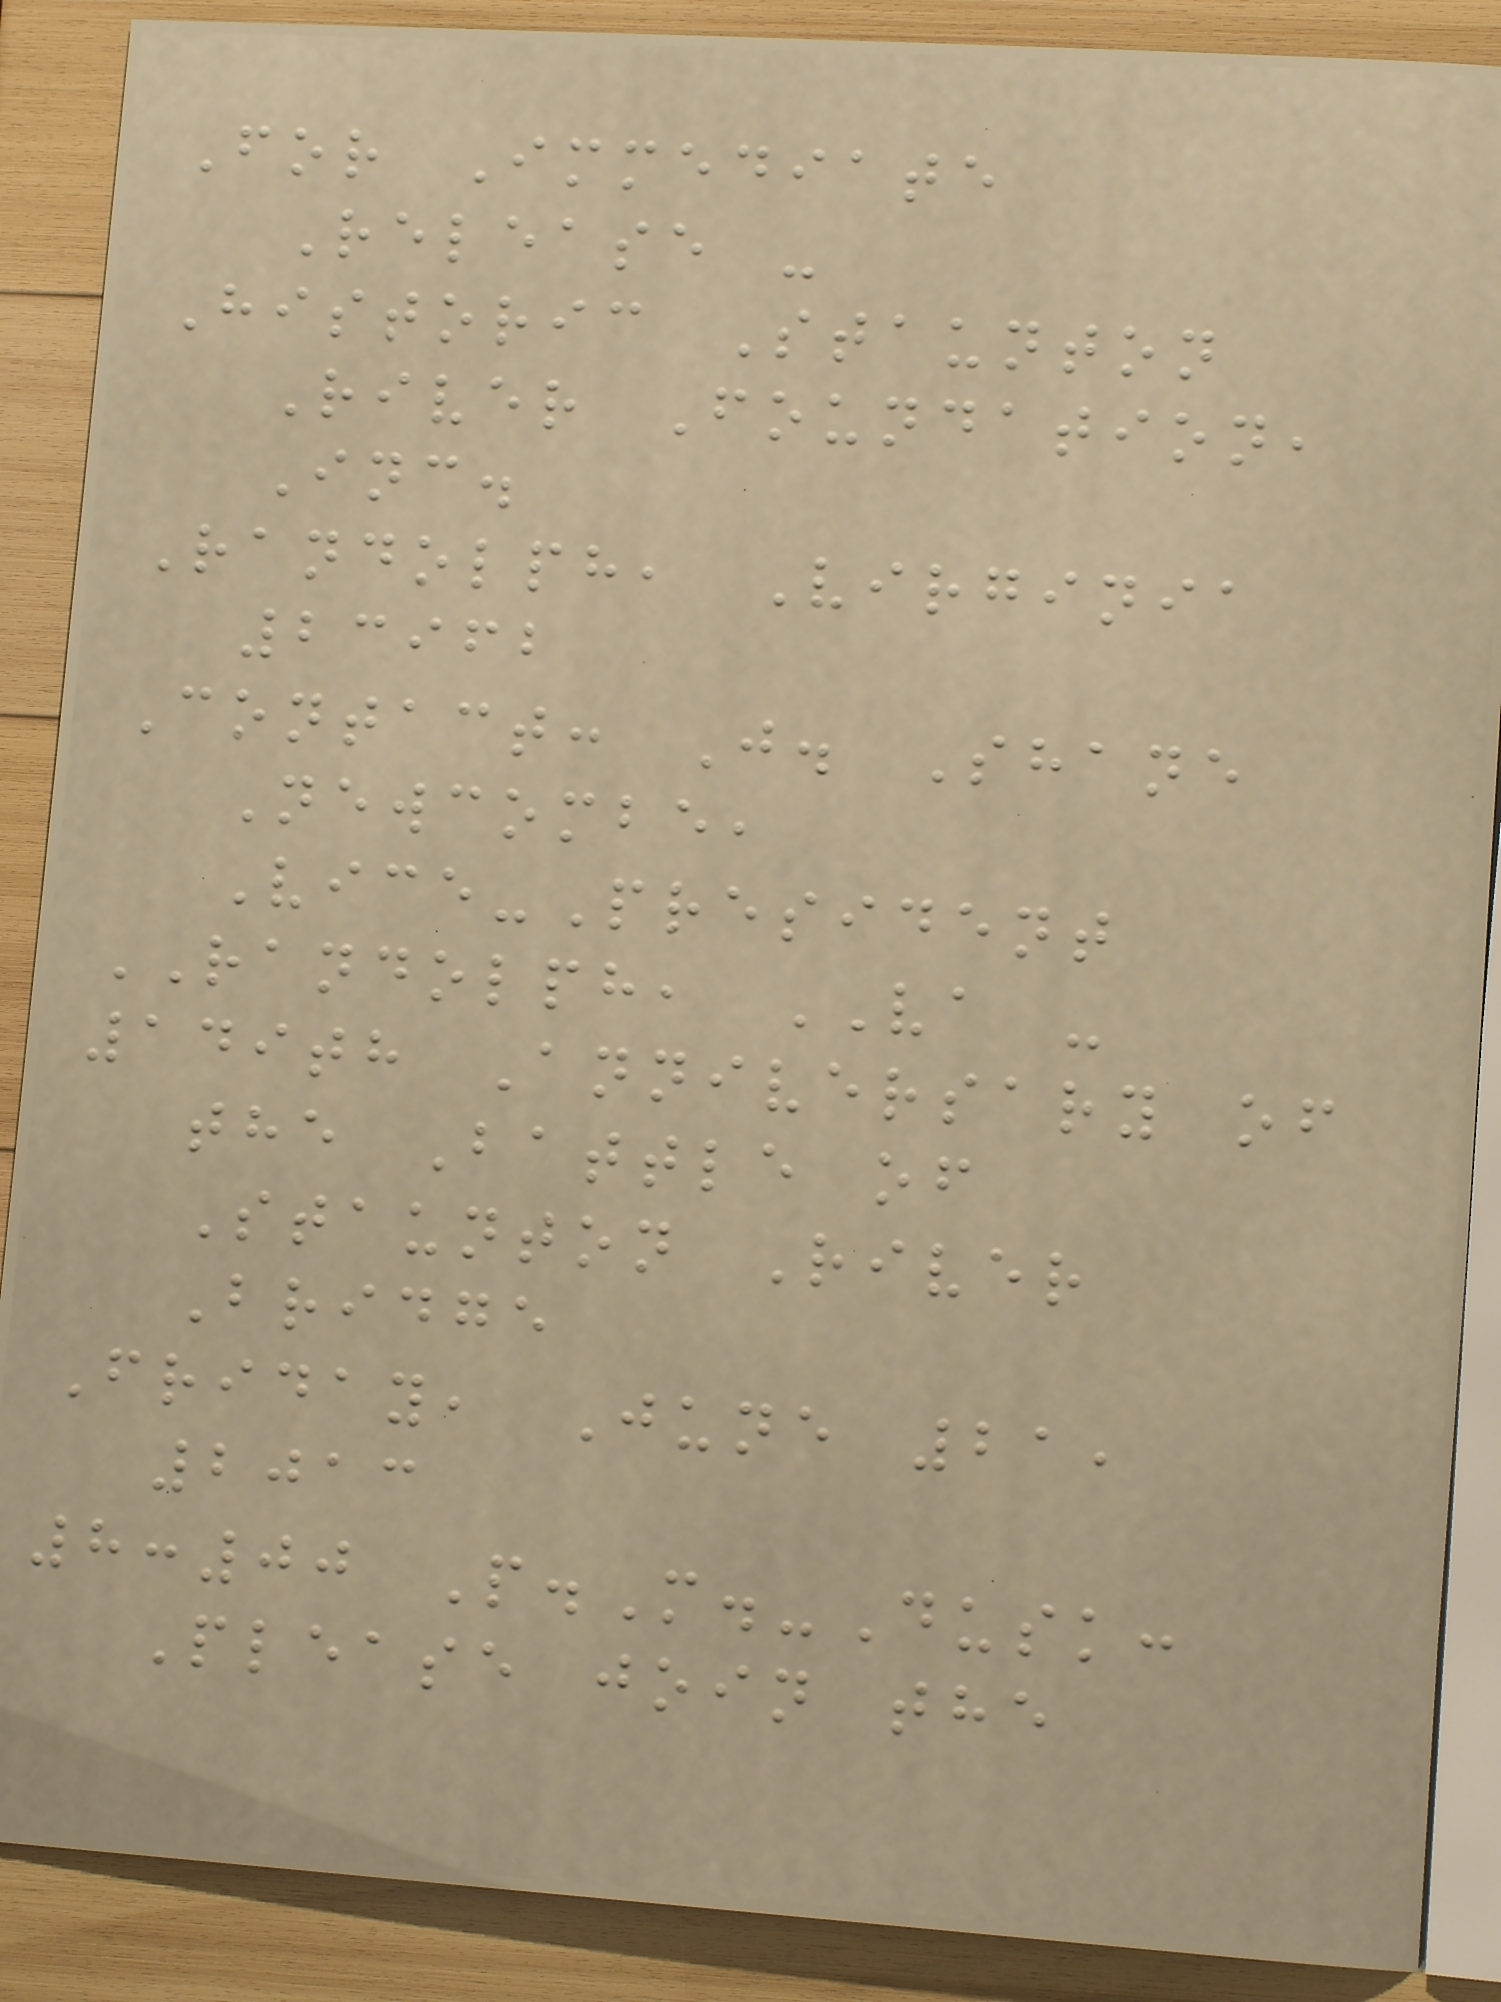For Immediate
Release -
Historic Staunton
River Foundation,
Inc.
Randolph, Virginia
23962
Contact: J. Shane
Newcombe,
Vice-President
RANDOLPH, VA -
149th Anniversary of
the Battle of
Staunton River
Bridge
Friday, June 21,
2013
8:00 P.M.-Dusk:
Please join the
